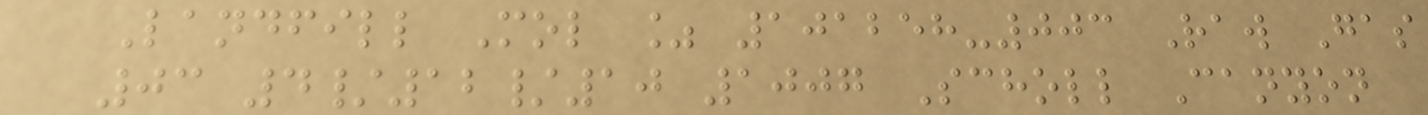Landfill Mol % 101258-003 Raw Gas
03 4/12/10 1007 Scholl Canyon
